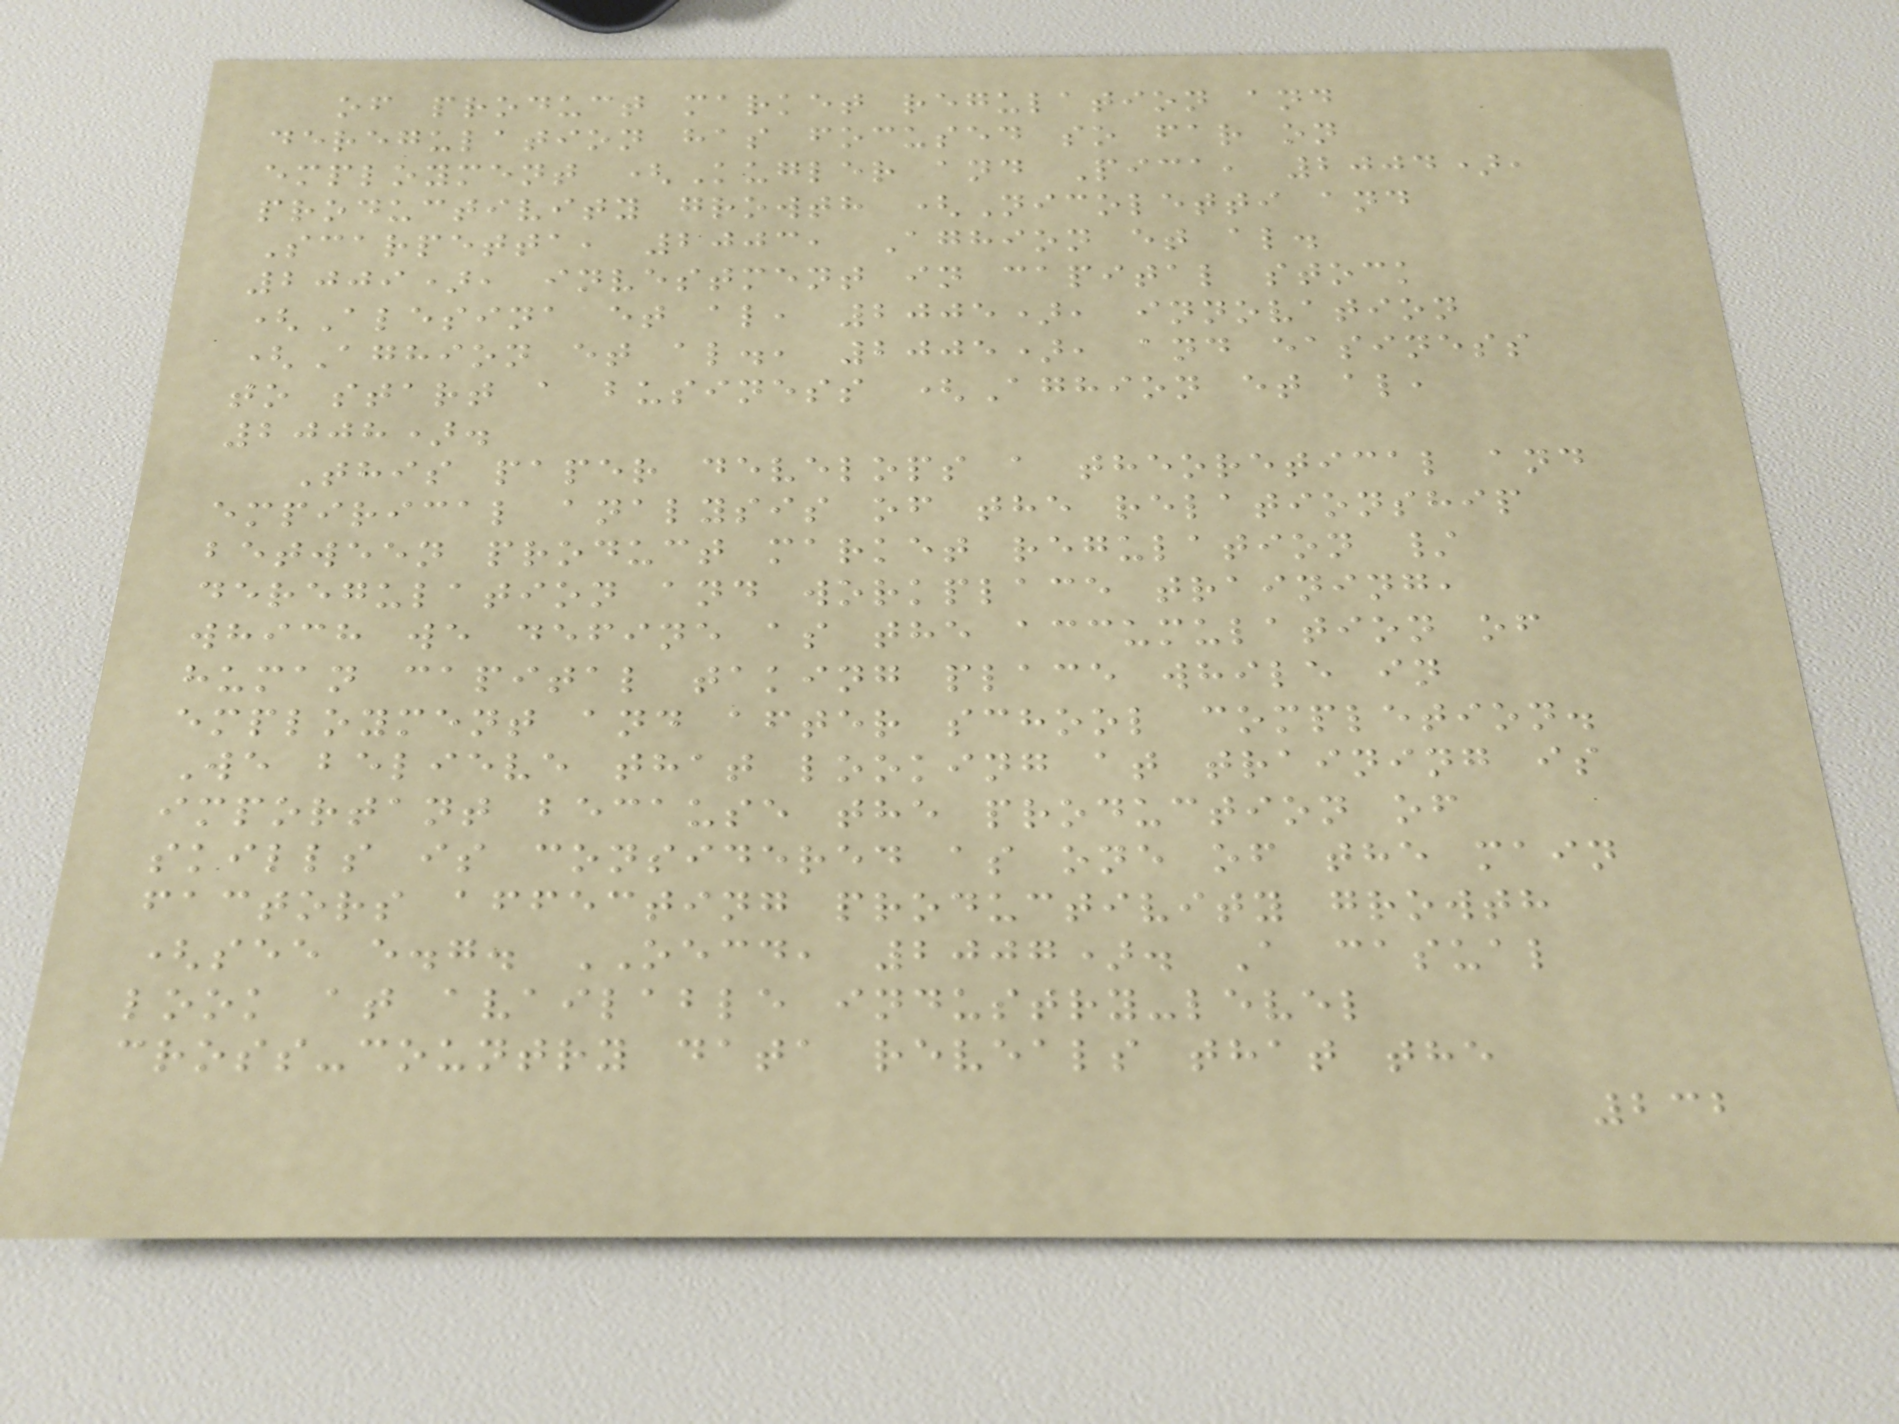of product market regulation and
deregulation has focused so far on
employment (Kugler and Pica, 2004),
productivity growth (Nicoletti and
Scarpetta, 2003, Aghion et al.
2009), investment in capital stock
(Alesina et al, 2005), innovation
(Aghion et al., 2005), and easiness
to start a business (Aghion et al,
2008).
This paper develops a theoretical and
empirical analysis of the relationship
between product market regulation /
deregulation and workplace training,
which we define as the accumulation of
human capital taking place while in
employment and after school completion.
We believe that looking at training is
important because the production of
skills is considered as one of the main
factors affecting productivity growth
(see e.g. OECD, 2007). A casual
look at available industry-level
cross-country data reveals that the
232
